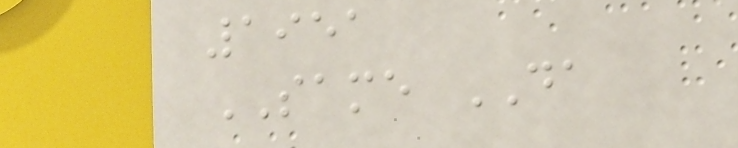1951
SAME DA
